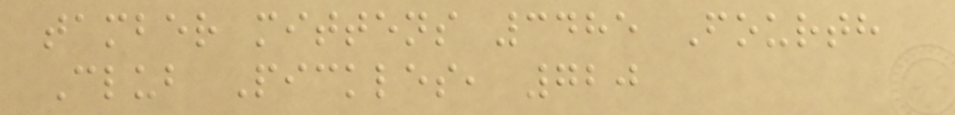tamber mittens 3485 Fourth
Club Pickles, 720
